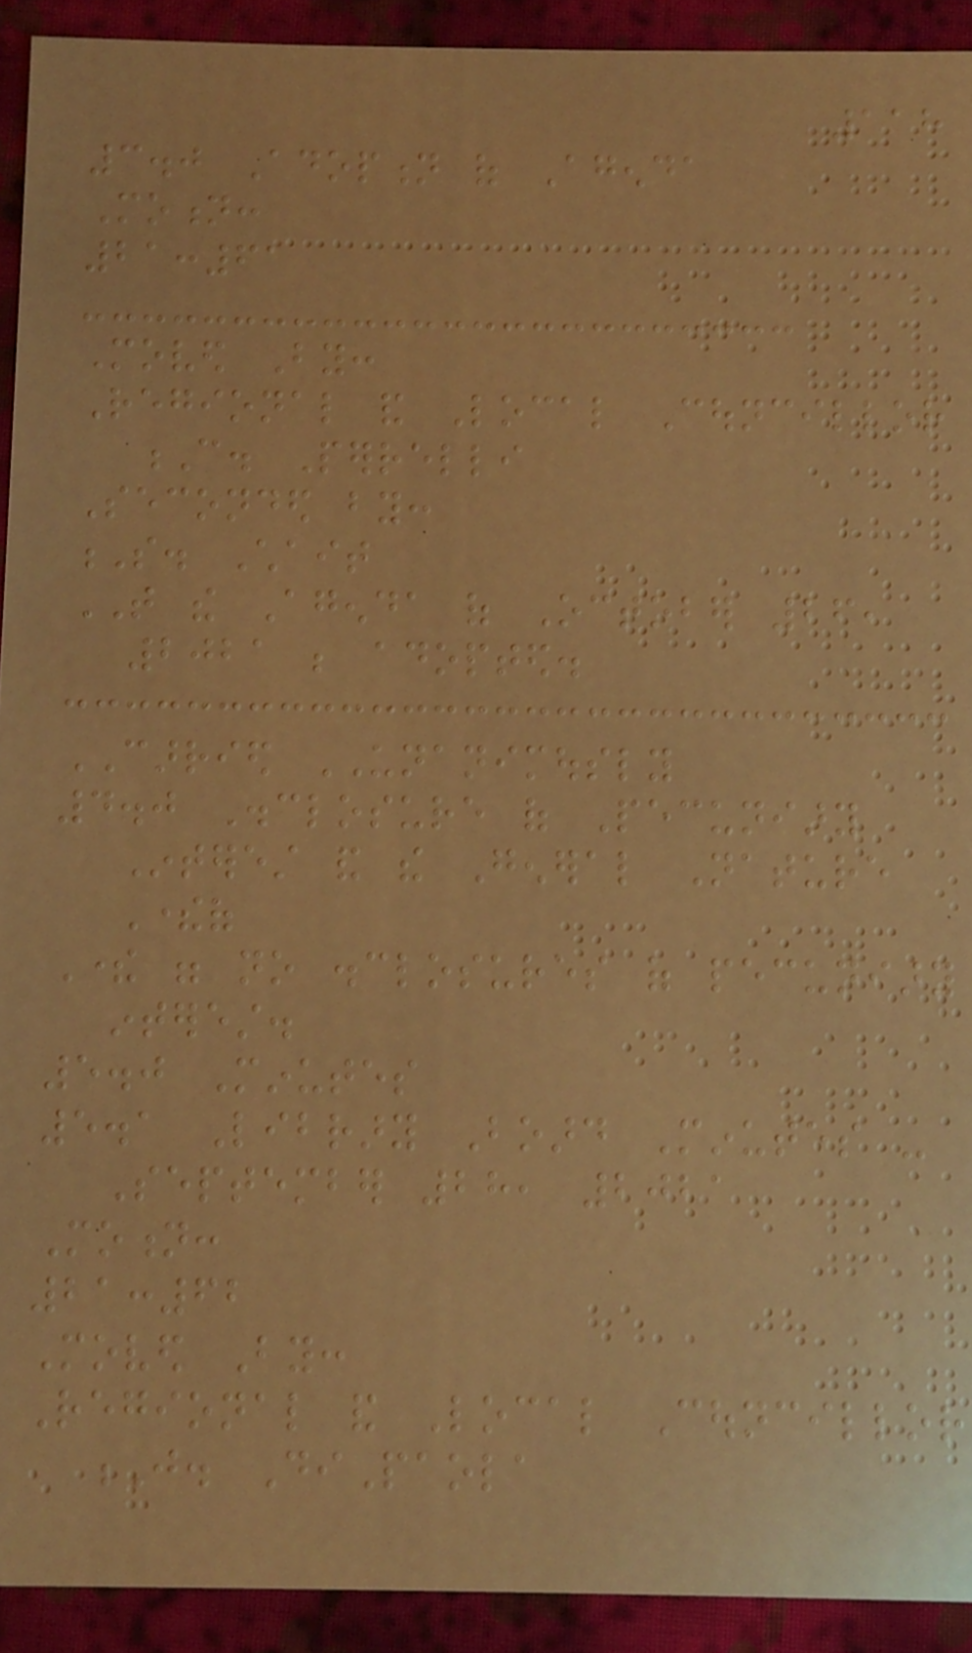118
3.0 Adoption of Agenda
Motion:
21:61
Moved By:
Regional and Local Councillor
C. Perrelli
Seconded by:
S. Chait
THAT the Agenda of October 26,
2021 be adopted.
CARRIED UNANIMOUSLY
4.0 Disclosure of Pecuniary
Interest and the General Nature
Thereof
There were no disclosures of pecuniary
interest.
5.0 Minutes
5.1 Library Board Minutes -
September 28, 2021
Motion:
21:62
Moved By:
Regional and Local Councillor
J. DiPaola
